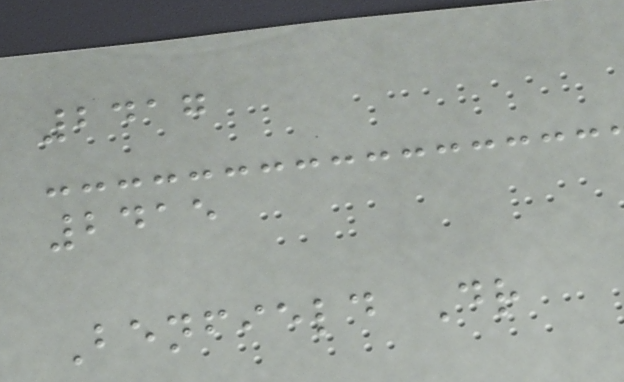2417
2415
Benfield Dr
